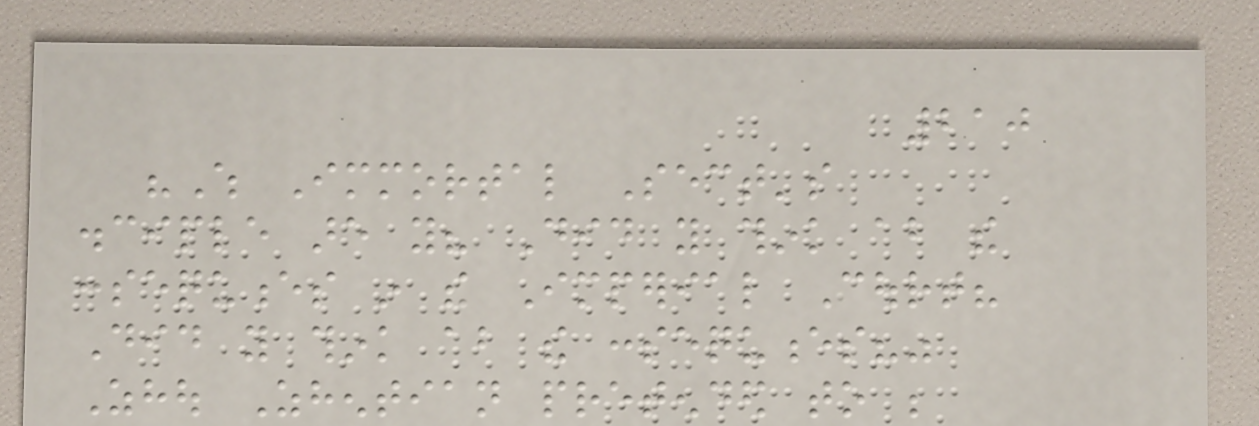210
"Which Immortal Sect's
disciple are you? Did you think about the
consequences in the Imperial Court?
Did you think about the consequences?"
Zhou Zhentian pretended to be
